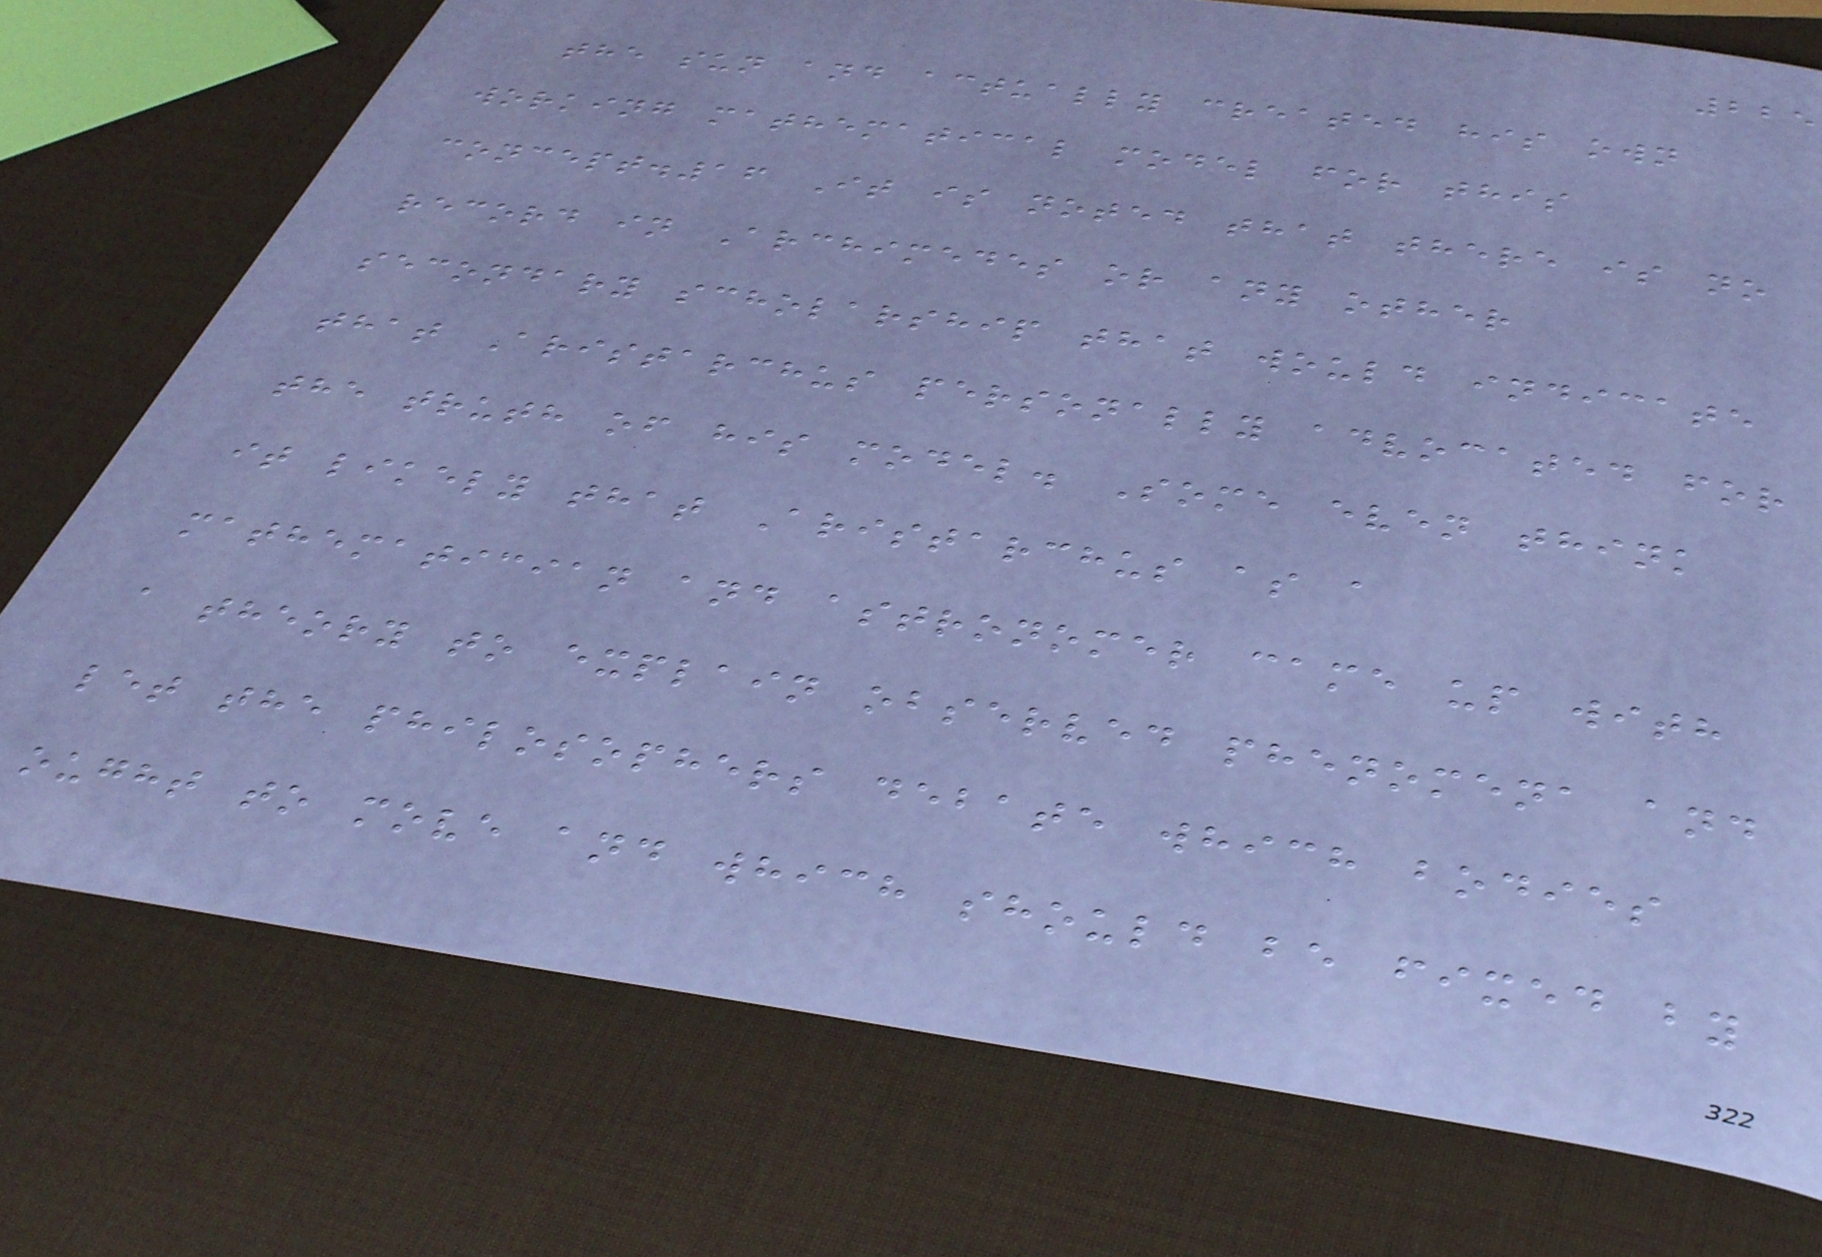225
the sun and actually created his own
working mathematical model for this
concept.16 It is noted that there is no
record in Archimedes or any other
secondary scholarship that would indicate
that Aristarchus personally advocated for
the truth of his model. Some even think
it likely that Aristarchus as a
mathematician and astronomer came up with
a theory to explain observed phenomena and
let the philosophers debate which bodies
ought to move and which should be fixed by
